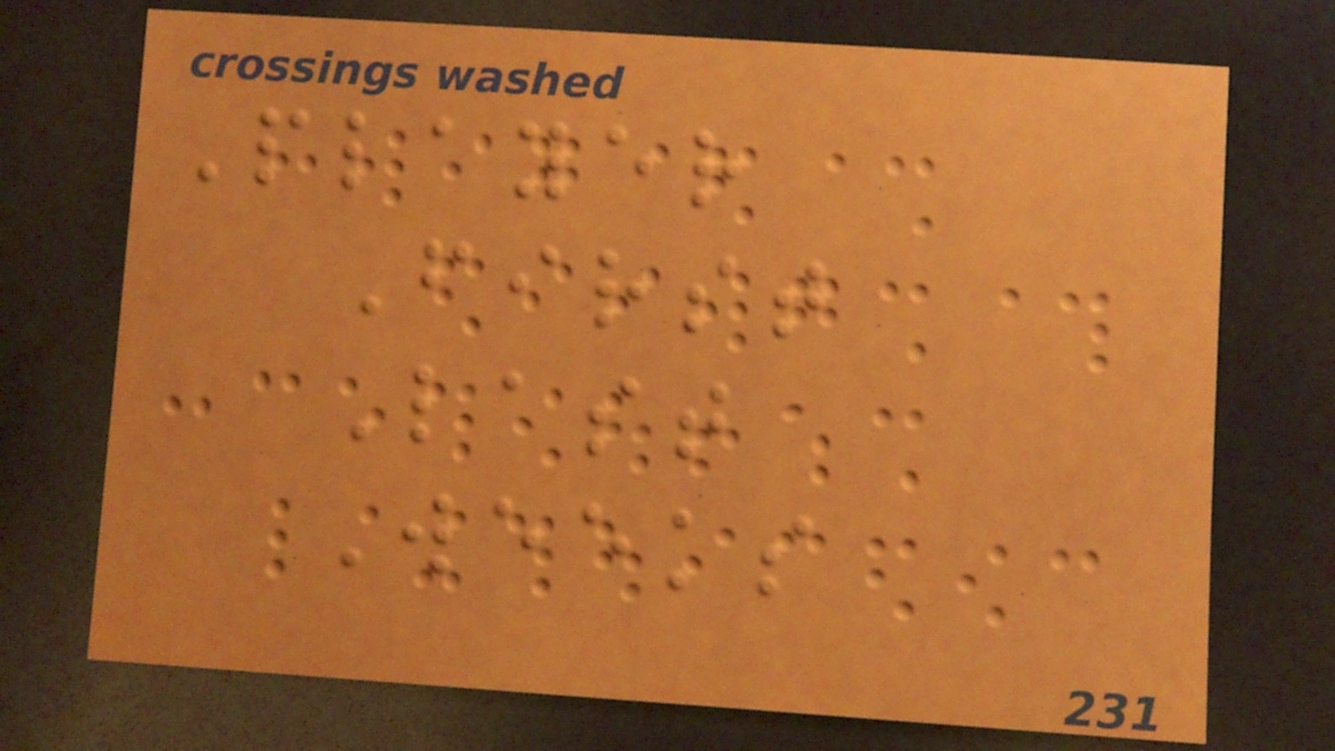Player
First
Last
Weeks
